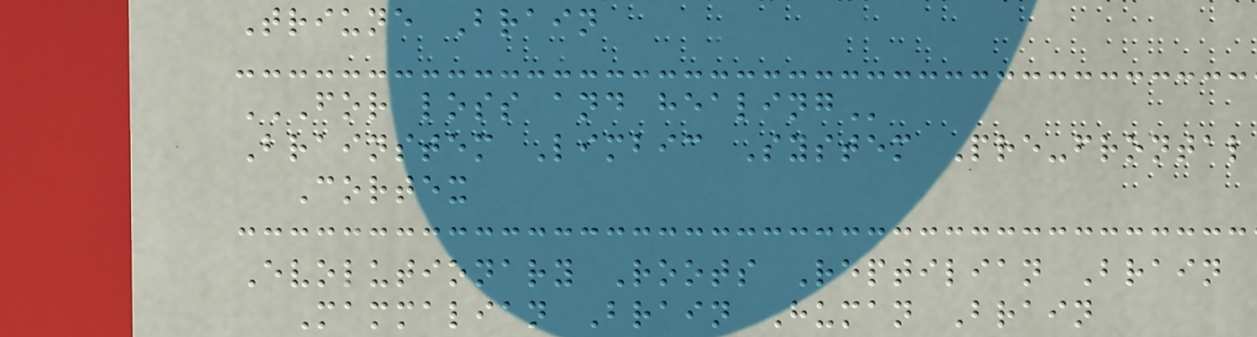Triune Brain
FOR LOSS AND HEALING
Brainstem Limbic System Pre-frontal
Cortex
Evolutionary Roots Reptilian Brain
Mammalian Brain Human Brain
